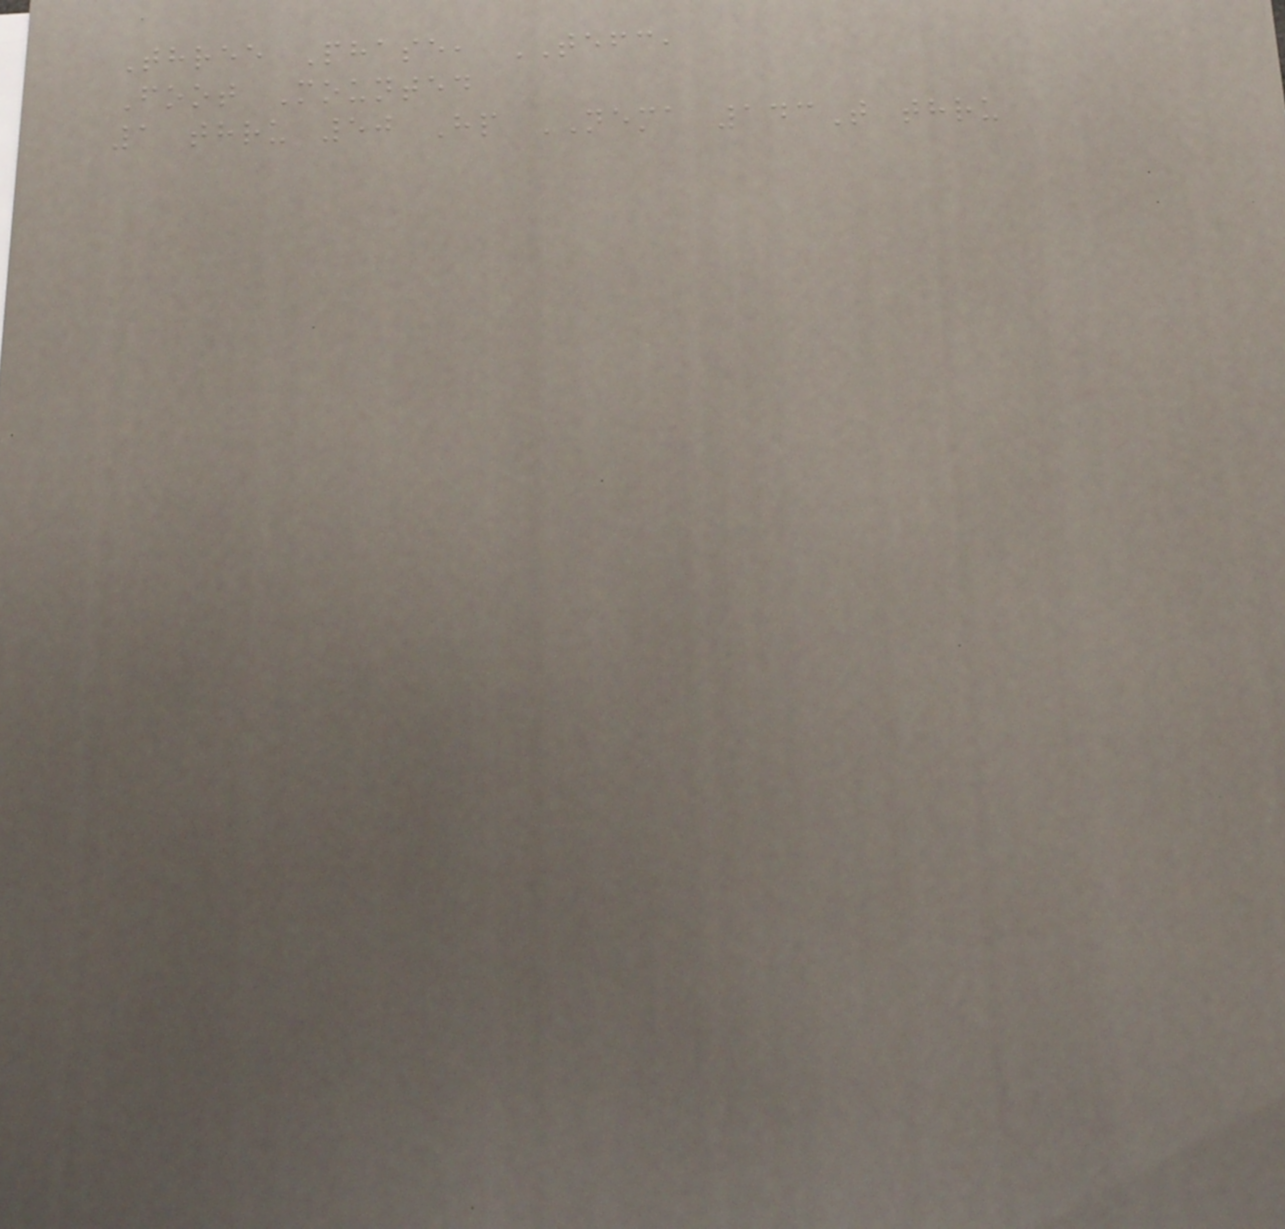Three Phase, TEFC,
Foot Mounted
1 thru 50 Hp NEMA 143T thru
